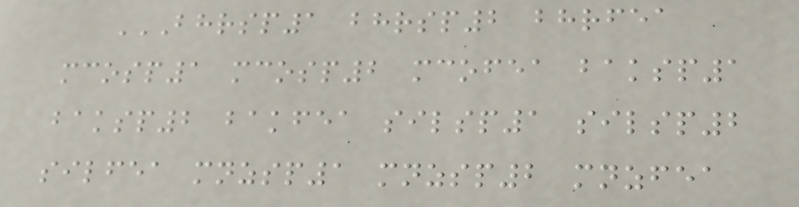BHRSP1 BHRSP2 BHRFEA
MCOSP1 MCOSP2 MCOFEA BAKSP1
BAKSP2 BAKFEA SILSP1 SILSP2
SILFEA MNZSP1 MNZSP2 MNZFEA
